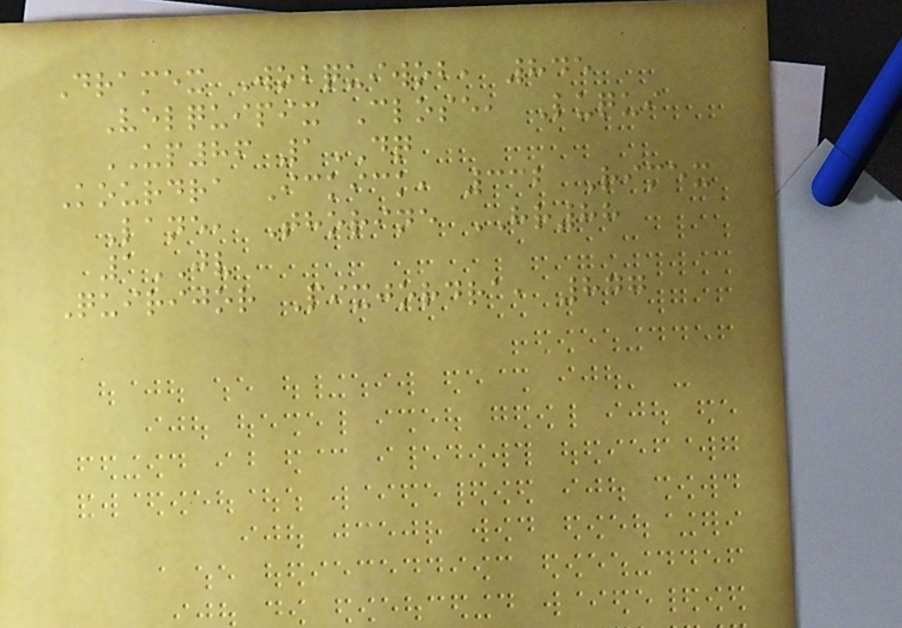Dramex Wobquiwob, 845
Velquipix Close, Luqui
UP86 1DQ
Kourdra Ickick, 332 Rimex
Lane, Thorine HR88
1JV
Quirijor Pixjordra, 877
